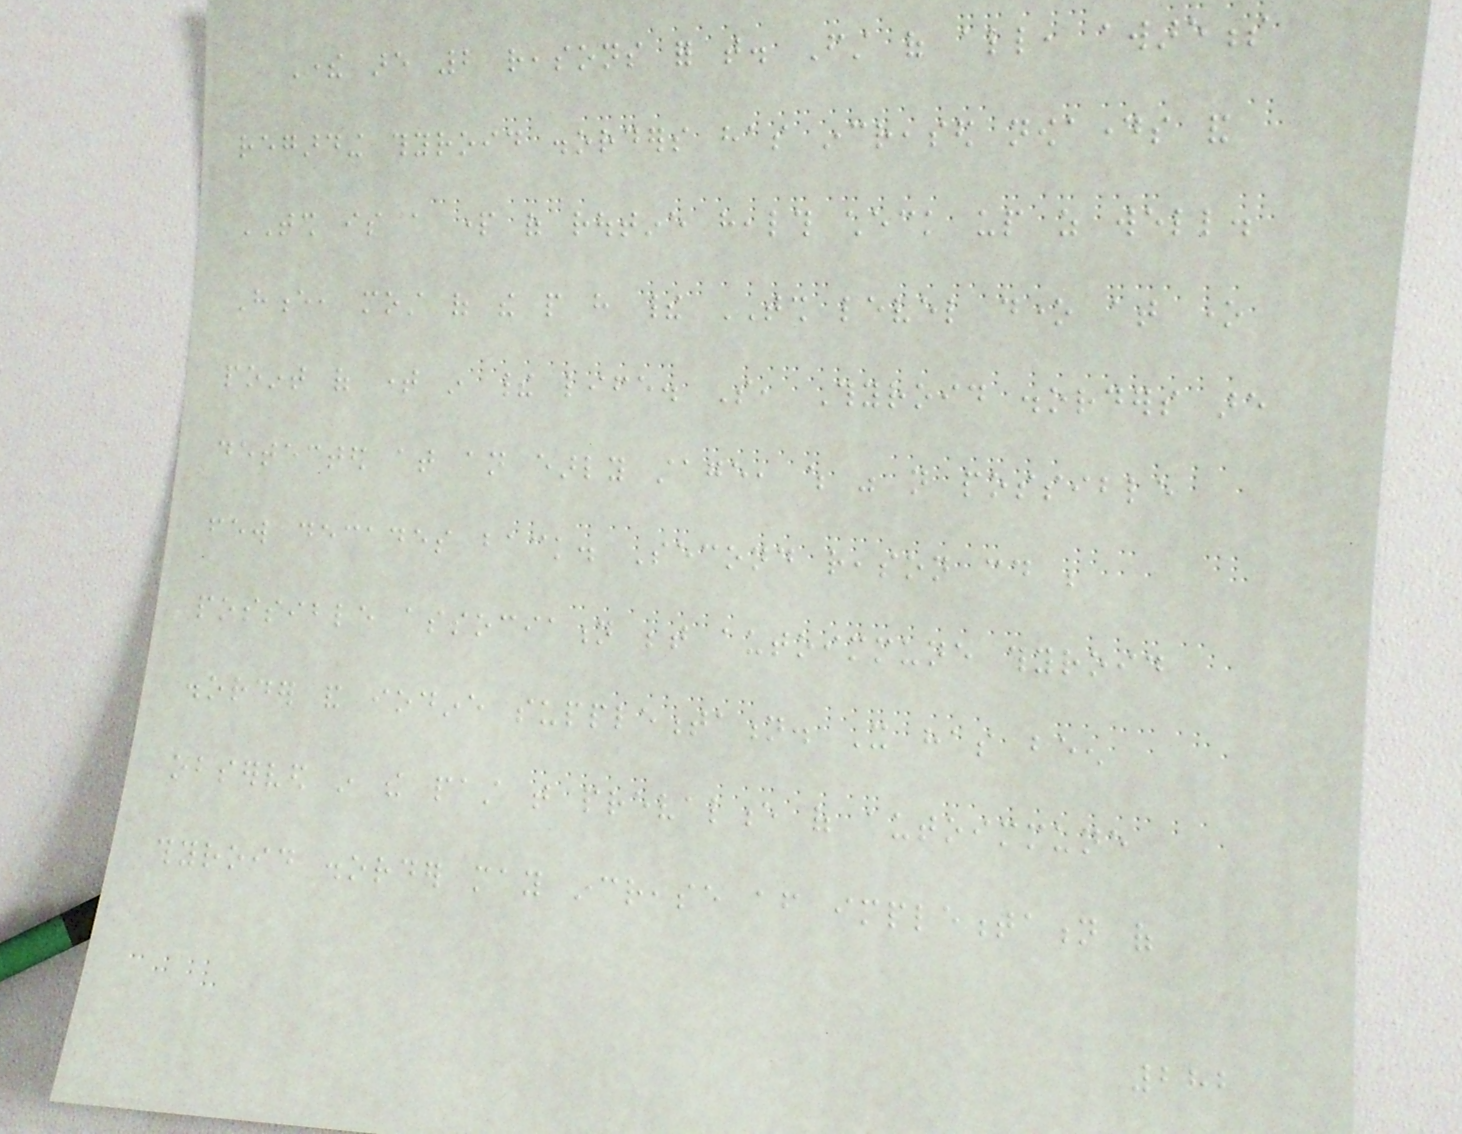There are 2 reasons for that. First of all, awareness
regarding thyroid disorders has increased nowadays and
TSH is a part of routine health check up as well.
Hence, most of the people have their TSH level done at one
point of time in their life. So, Thyroid disorders are
detected at an early stage, which was not possible
few decades back. Second reason could be
possible association between autoimmune thyroid
disorder and iodine supplementation. It has been
observed in the past that prevalence of autoimmune
thyroid disorder may increase after implementation of
282
